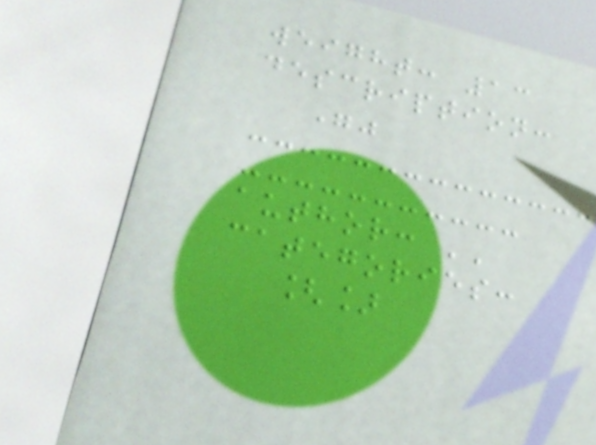weight: 13
description:
""
author: ''
categories:
[]
